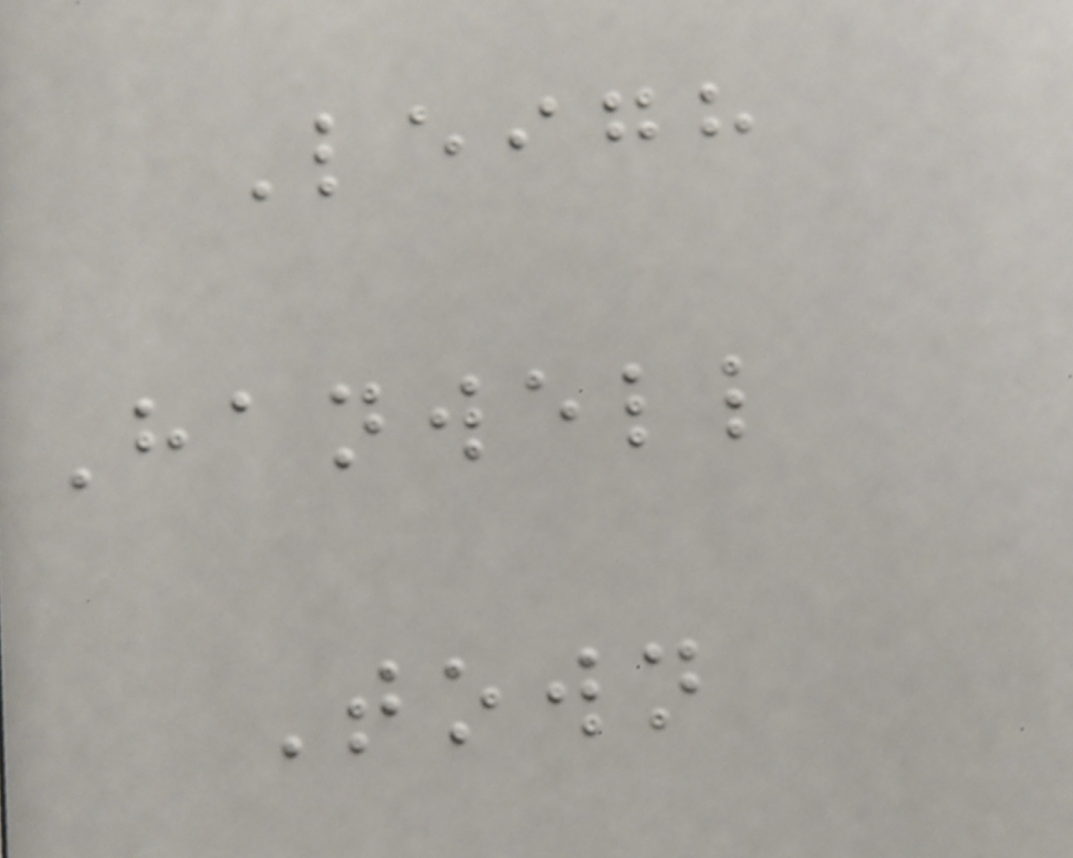Leigh
Hanwell
Town
